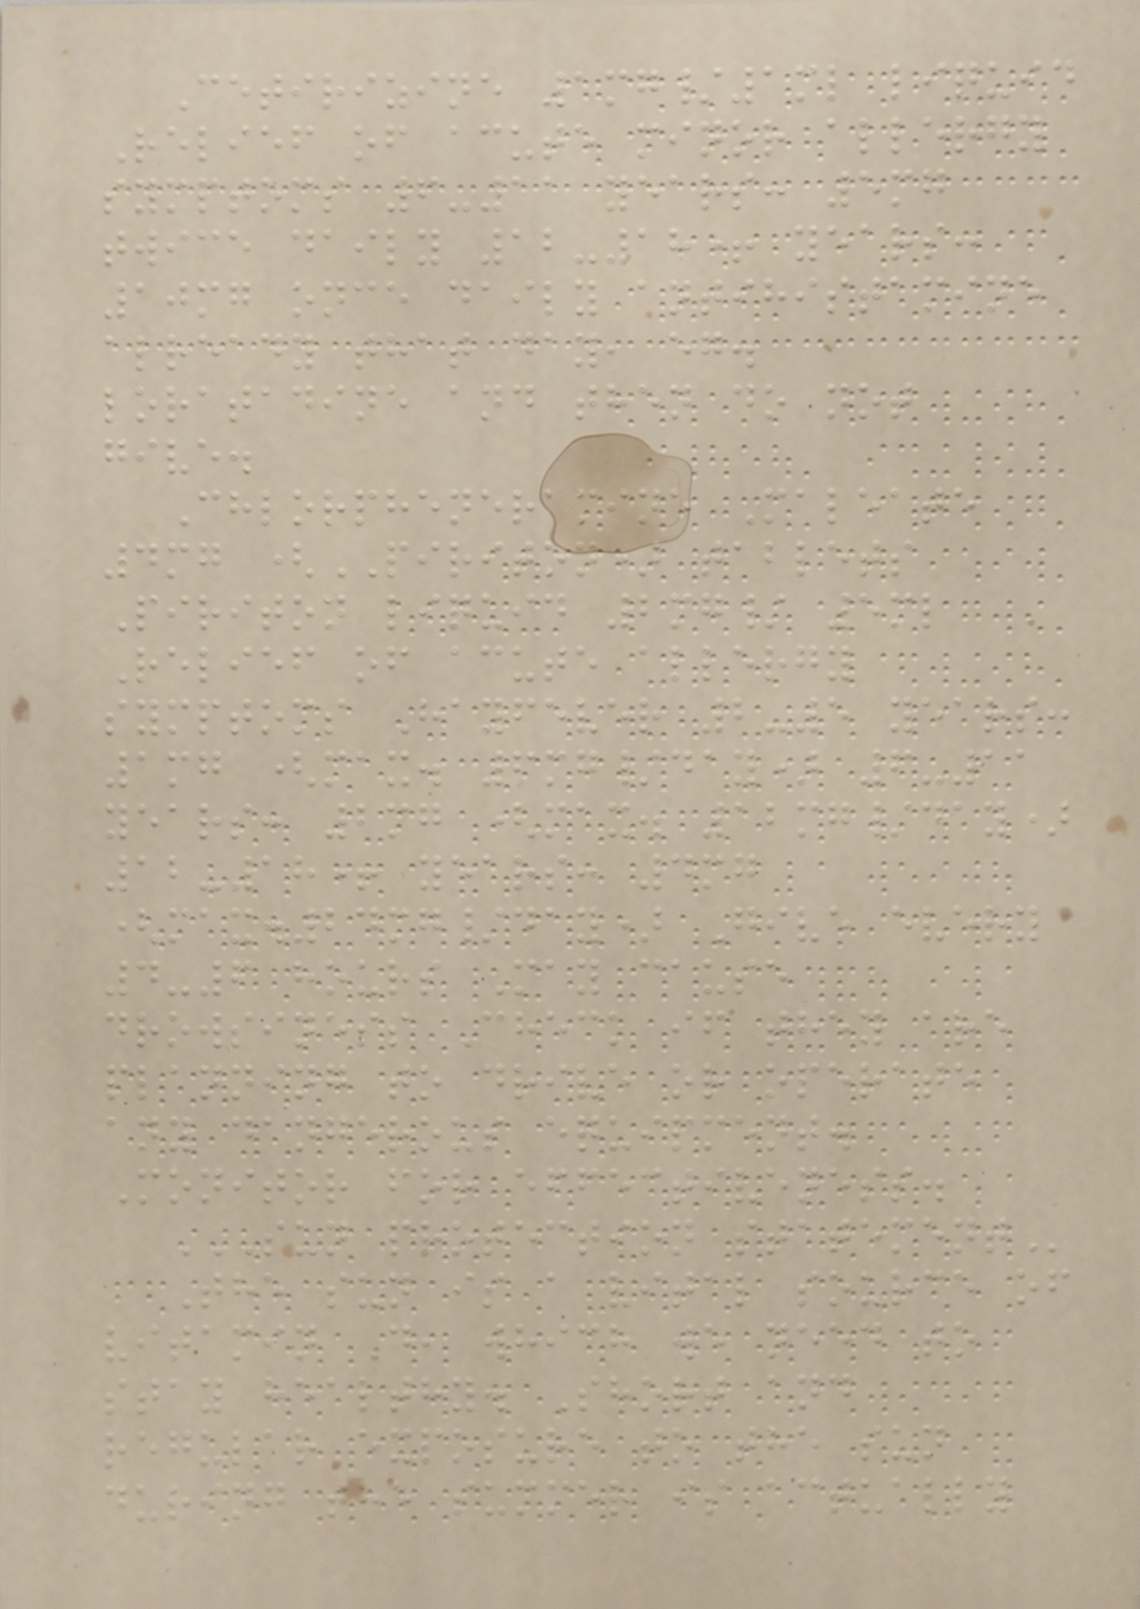Cetirizine 1mg/1ml liquid
Relief of acute minor allergy
symptoms 6-11 years: 5mg
twice daily 12-18+ years:
10mg once daily antihistamine
already that day, eg.
loratadine and then do not
give.
Chlorpheneramine Maleate
4mg (PIRITON) tablets
Piriton liquid 2mg/ 5ml
Relief of acute allergy
symptoms Hayfever 2-5 years:
1mg (max. 6mg/day) 6-11
years: 2mg (max. 12mg/day)
12-18+ years: 4mg
(max.24mg/day) Give every
4-6 hours May cause
drowsiness Check if they are
planning to drive or operate
any dangerous equipment.
Monitor for effectiveness.
SUN PROTECTION STATEMENT
The sun is a vital source of
vitamin D, which we need to
stay healthy. Short and
regular exposure to the sun
during the summer is actually
